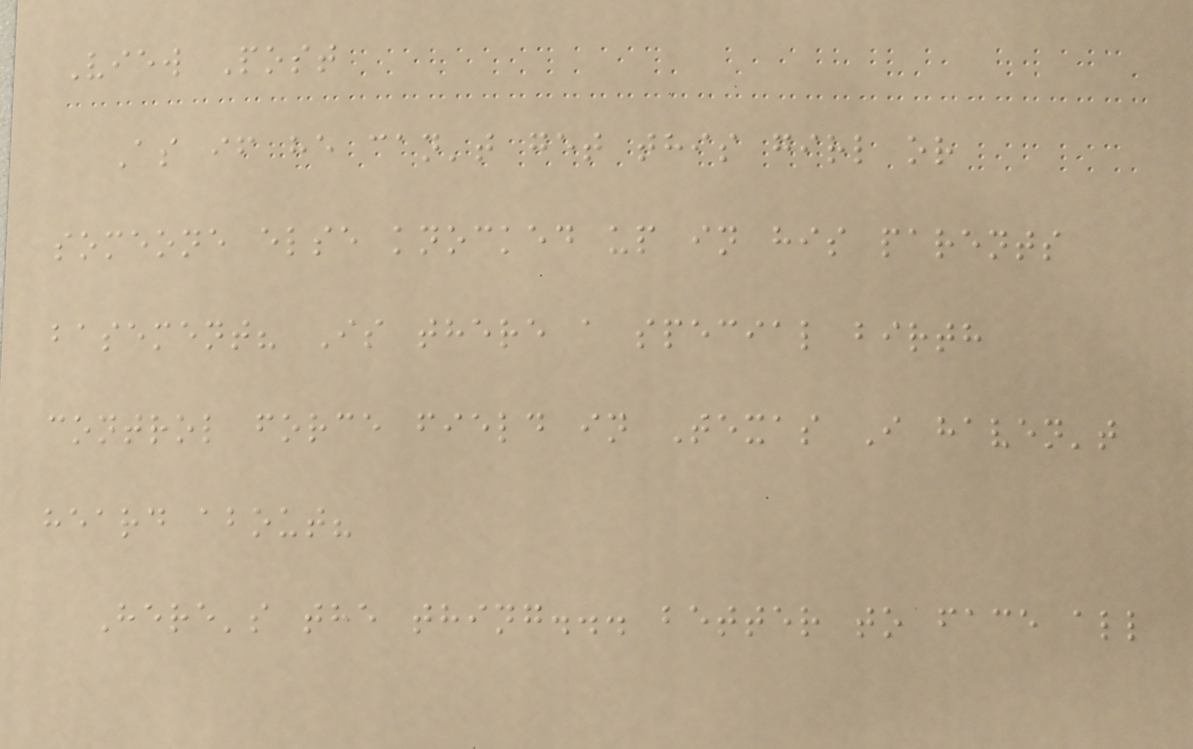View Post
As if he can't get this girl or
someone else knocked up in his parents
basement? Is there a special birth
control force field in Texas I haven't
heard about?
Here's the thing... better to face all
